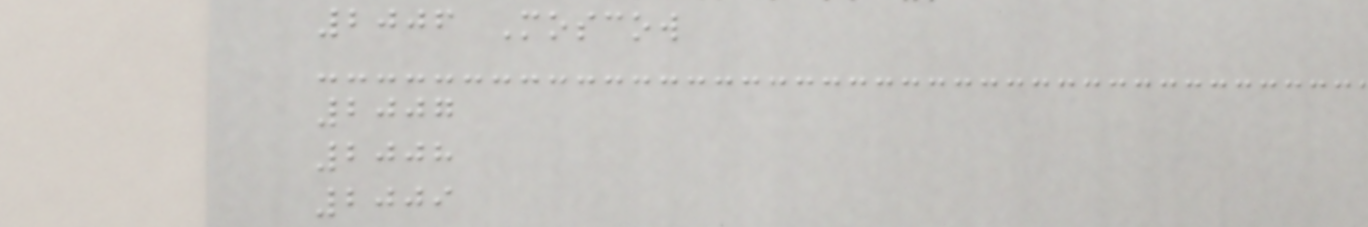2006 Moscow
2007
2008
2009
